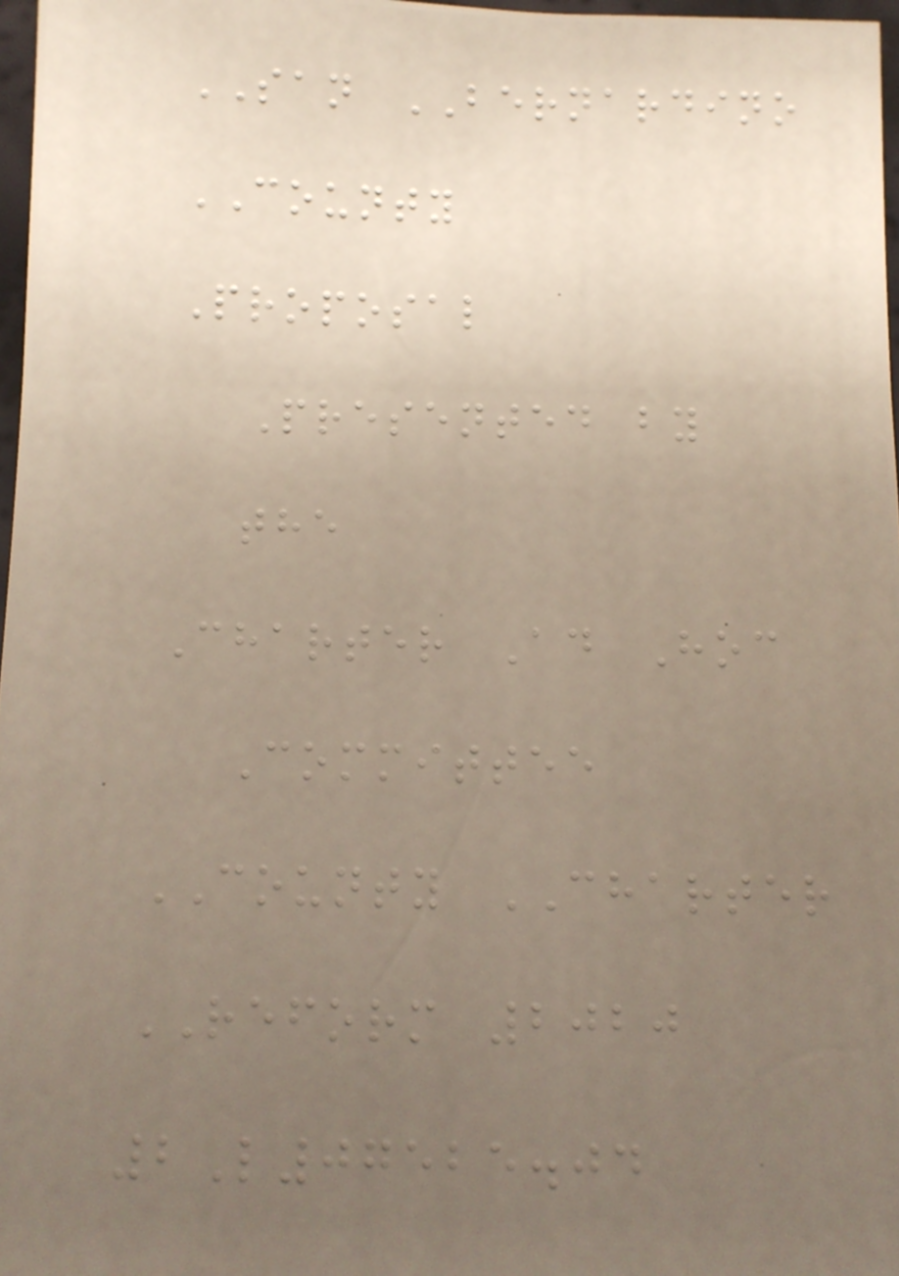SAN BERNARDINO
COUNTY
Proposal
Presented by
the
Charter Ad Hoc
Committee
COUNTY CHARTER
REFORM 2020
2L07525.04
